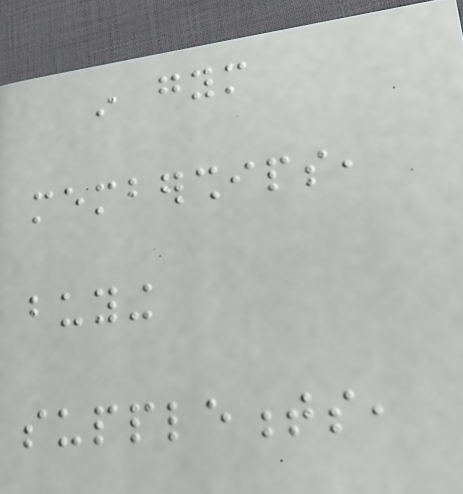in gym
memberships,
buying
supplements,
